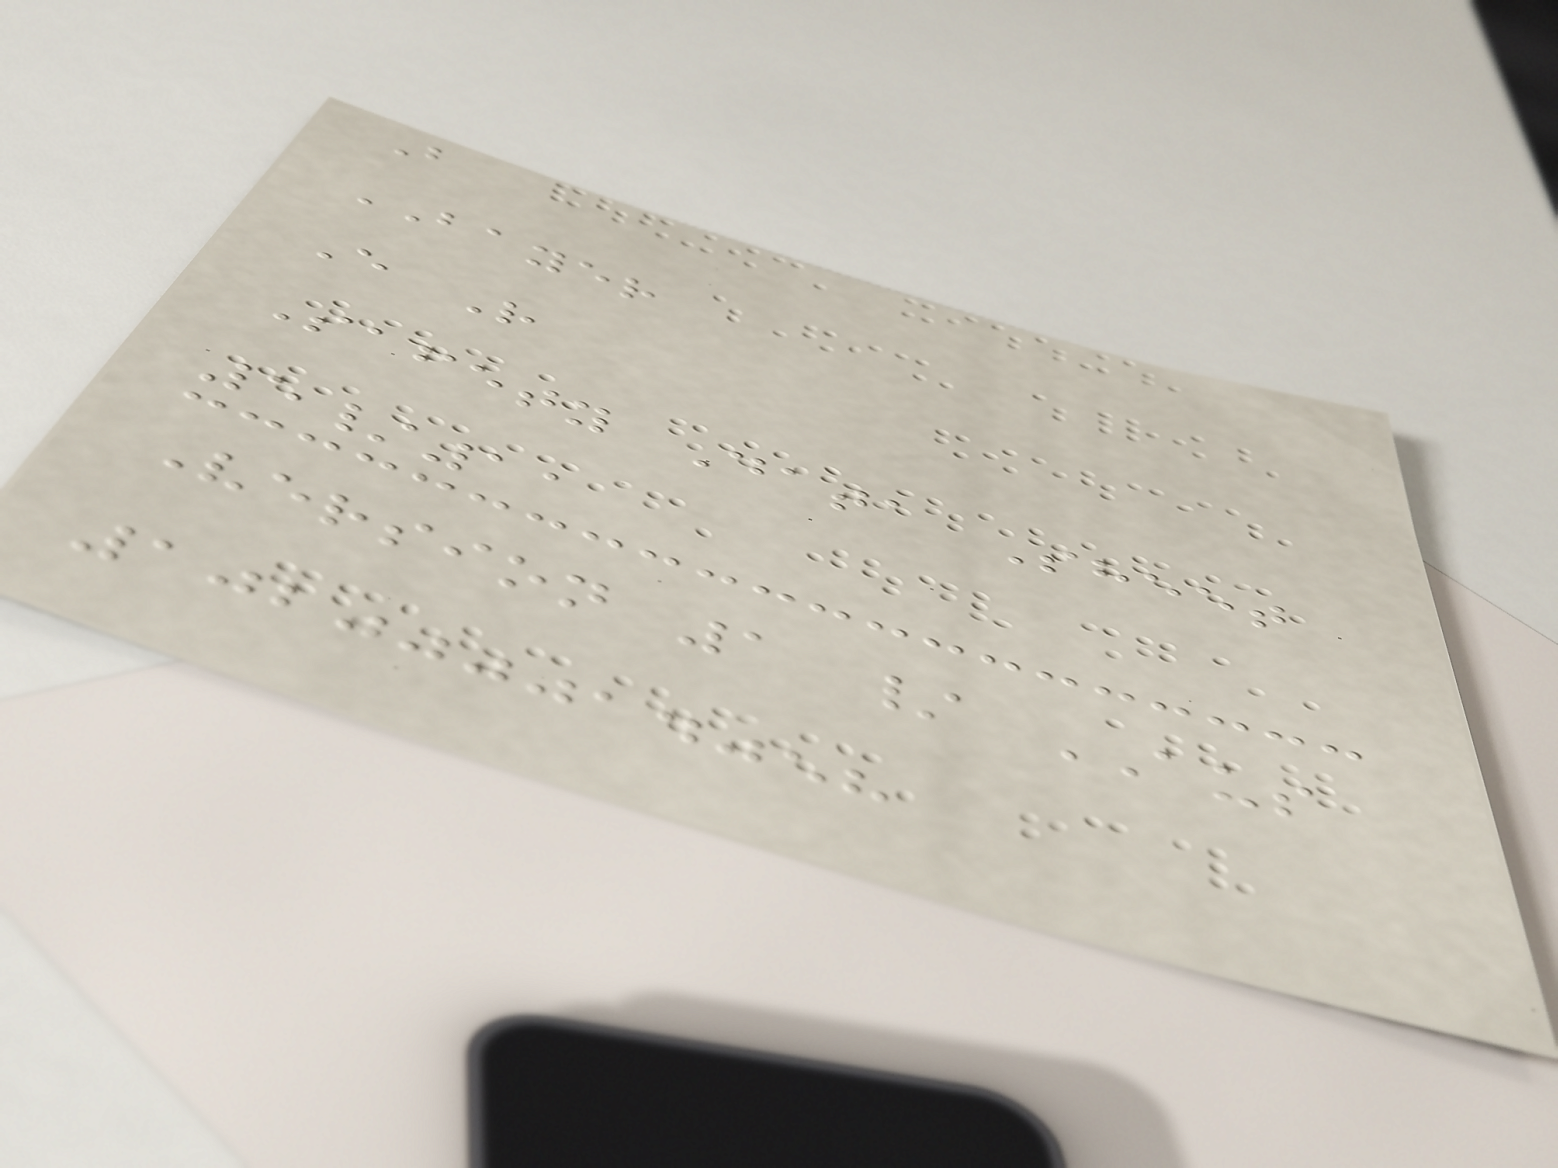B
BAYER
E R
Safety Data Sheet
5/11
Version 1 / AUS
102000014058
